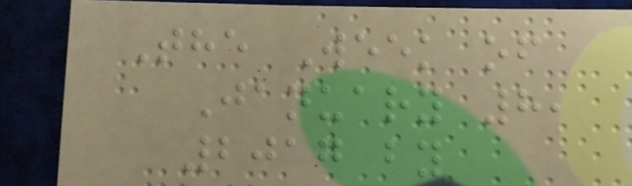The Week of
January 8,
2017 by
